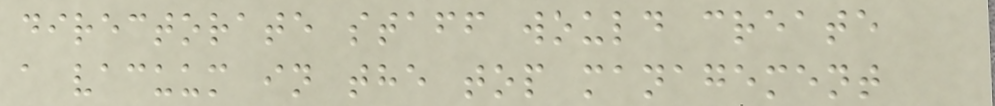directorate staff would create
a vacuum in the top management
